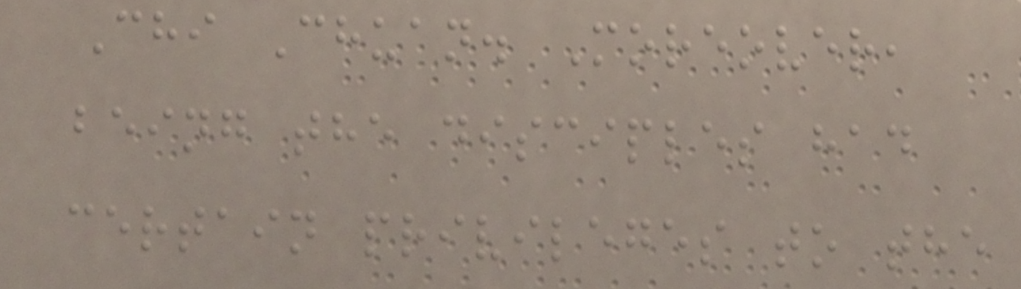Chi Chuan. Moreover,
being the disciples had
certain privileges to the
